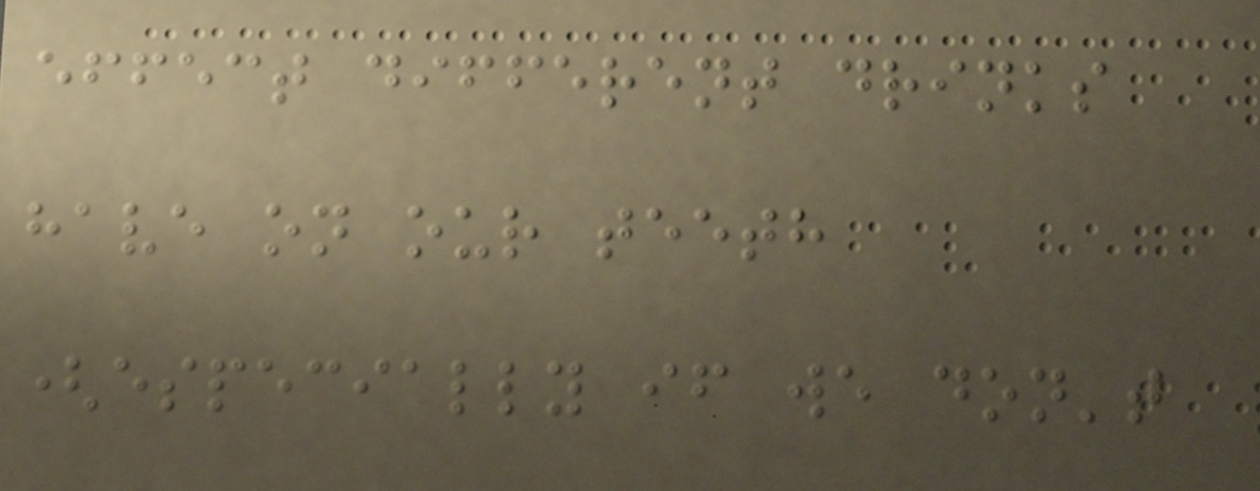effect different drinks
have on our teeth
(especially if we don't
